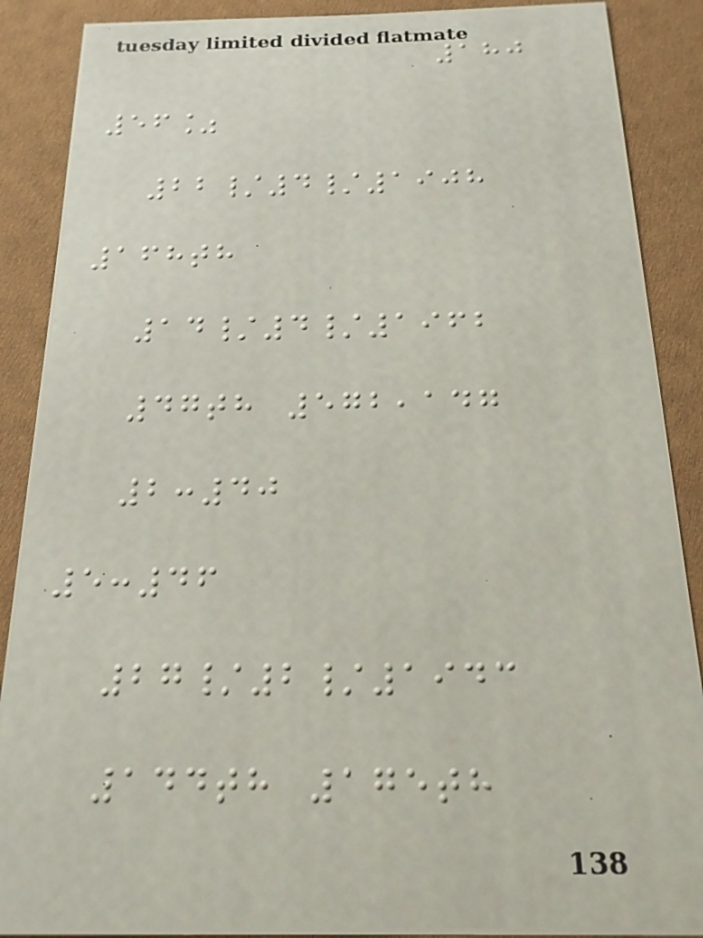180
56%
22/4/1908
168th
14/4/1962
47th 572,147
2:40
5:46
27/2/1943
144th 175th
